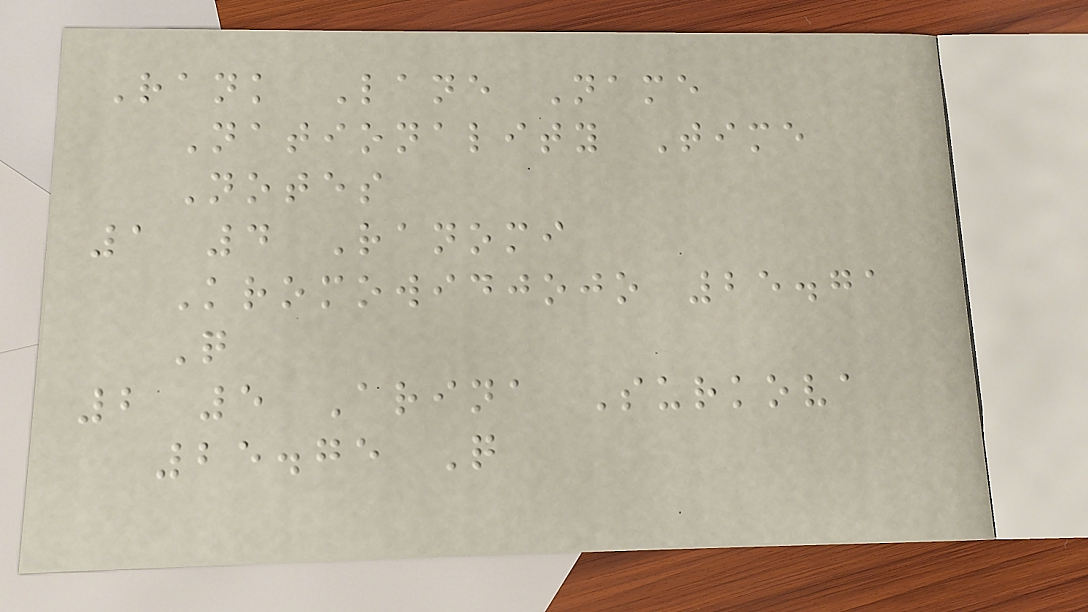Rank Lane Name
Nationality Time
Notes
1 4 Ranomi
Kromowidjojo 25.71
Q
2 5 Arina Surkova
25.75 Q
